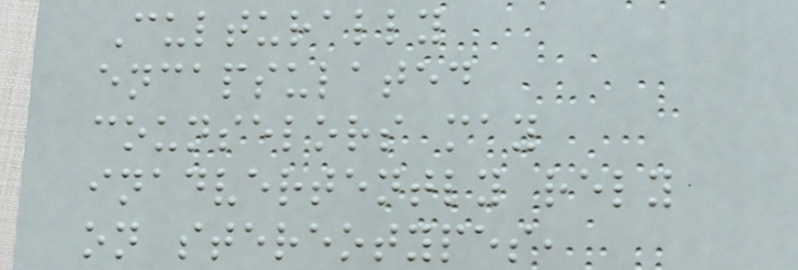Culturally
encapsulated
counselors may
inadvertently rely
on stereotypes,
